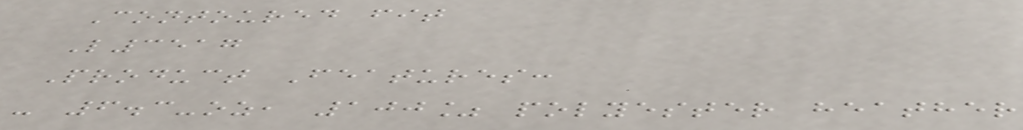Contoured fit
L3517
Product Features:
- 6.3-oz, 100% polyester heather
